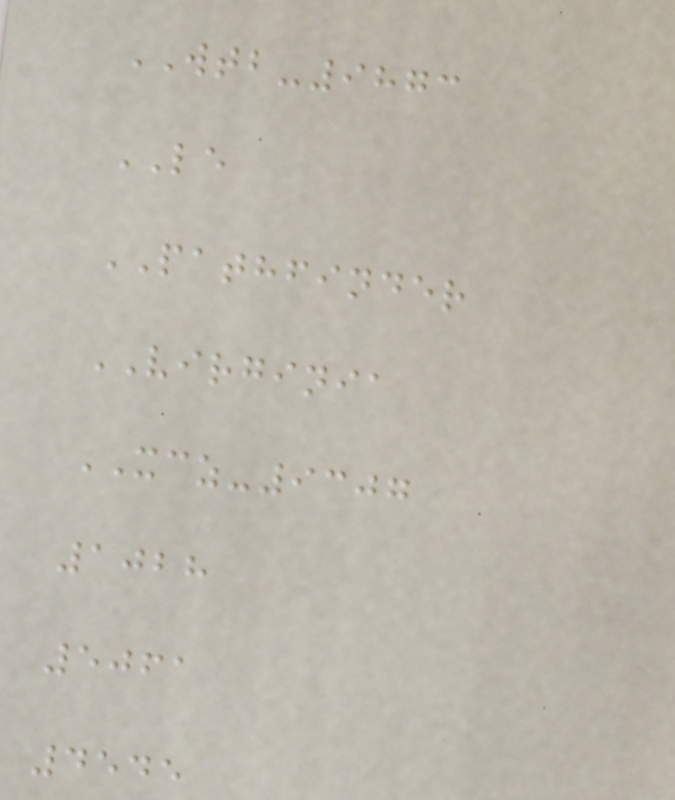WTB-9873
LE
PATHFINDER
VIRGINIA
XCZ-9307
1028
5061
4545
